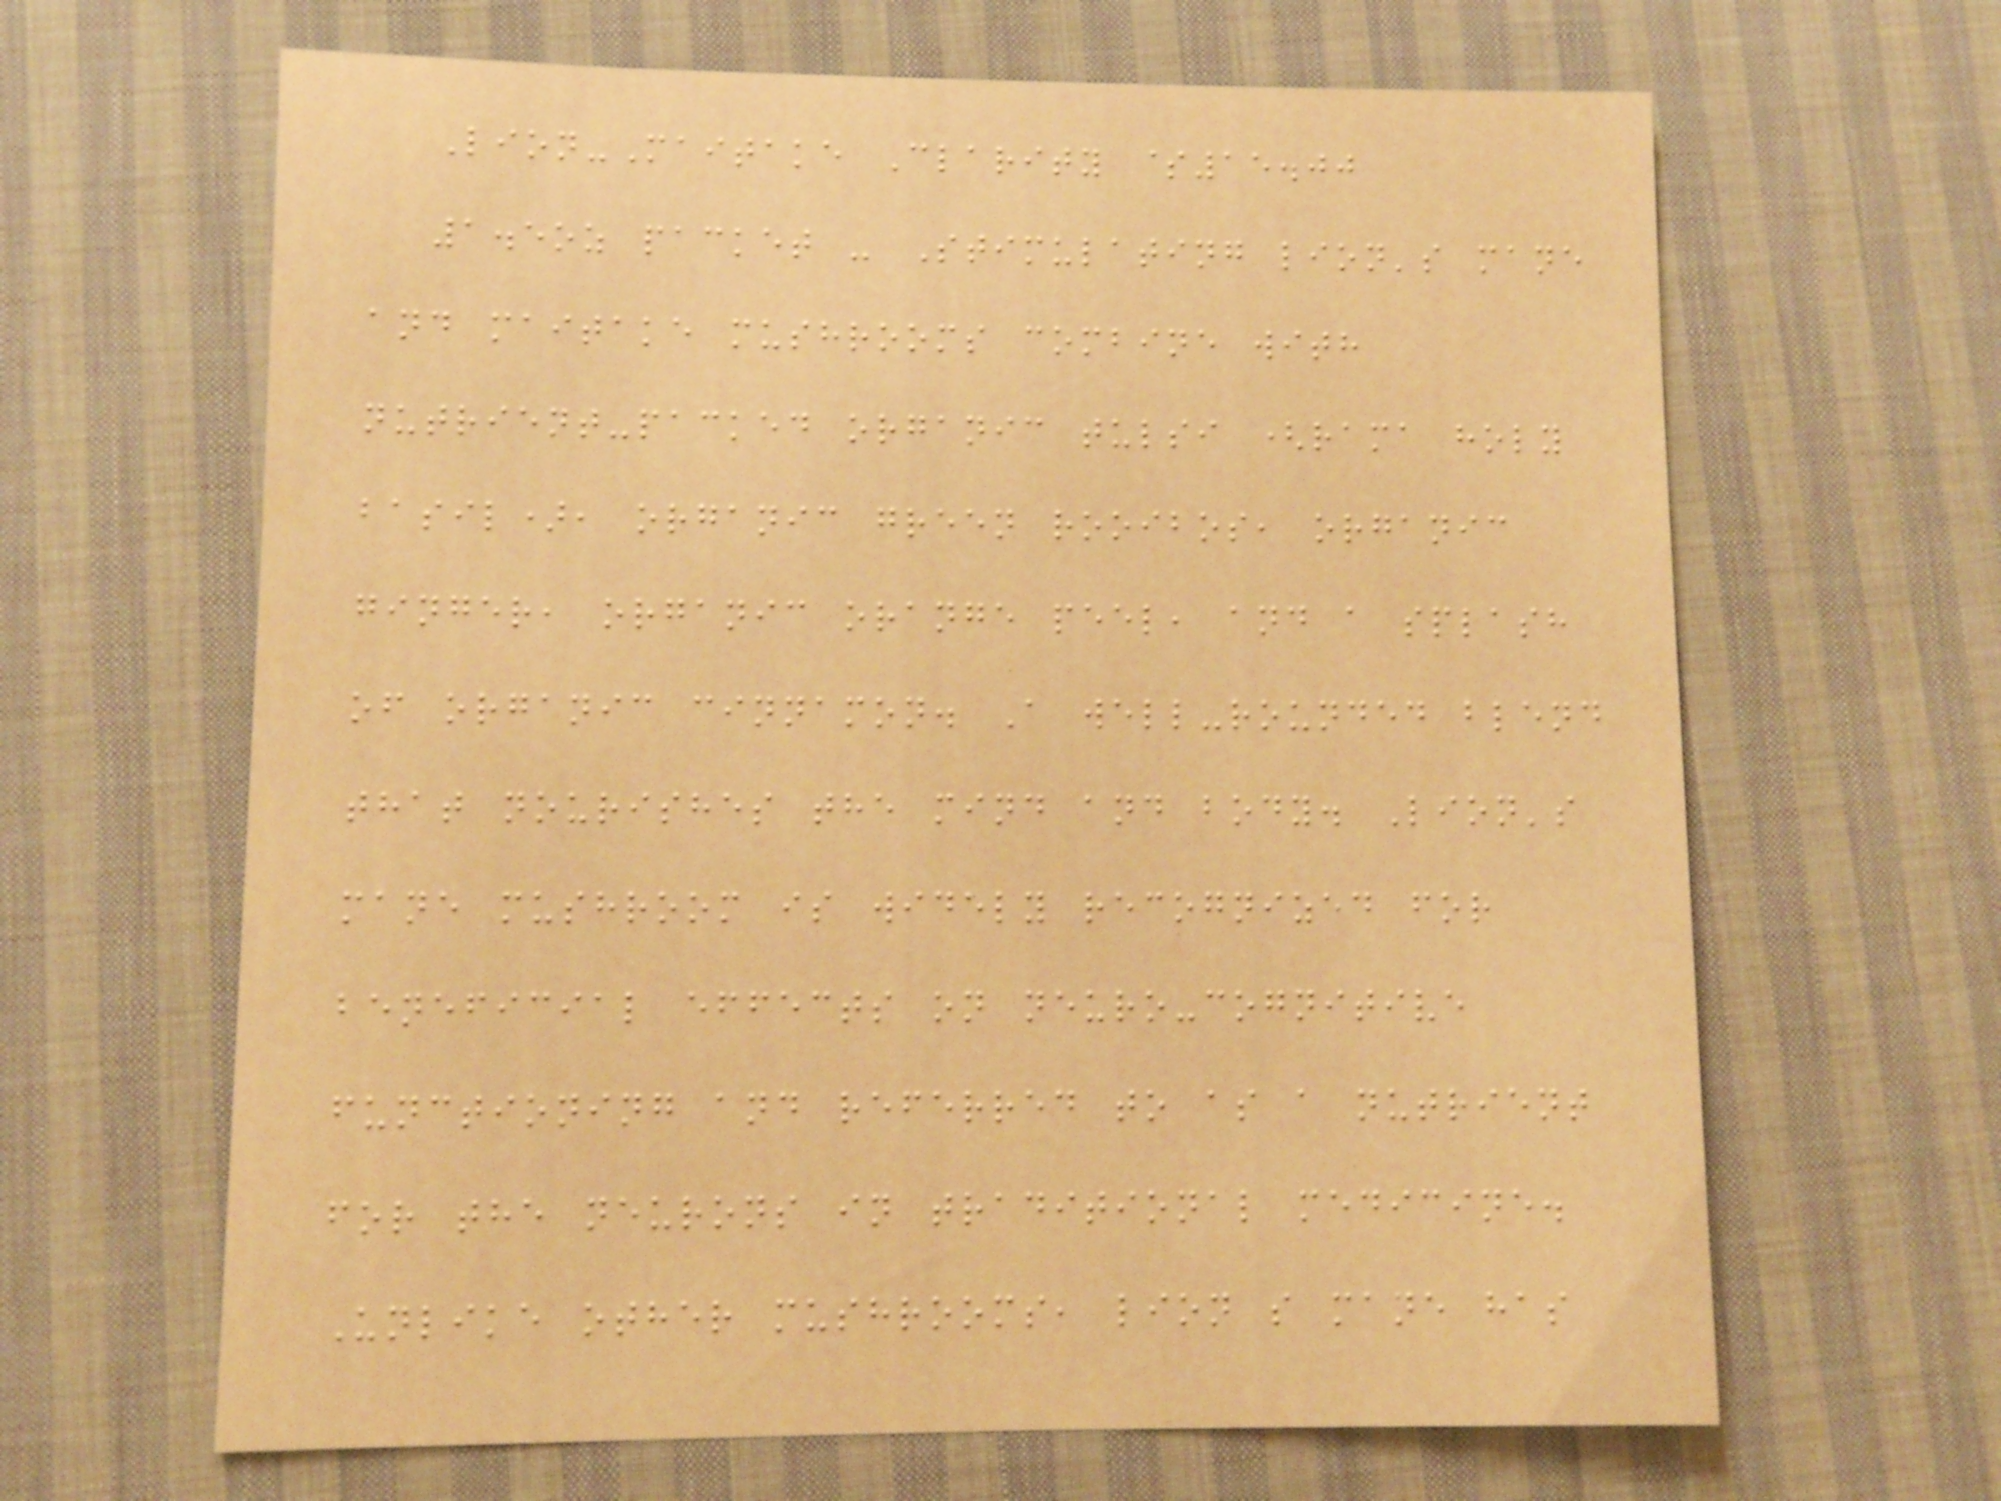Lion-Maitake Clarity $15.00
1.5oz packet - Stimulating lion's mane
and maitake mushrooms combine with
nutrient-packed organic tulsi (rama holy
basil), organic green rooibos, organic
ginger, organic orange peel, and a splash
of organic cinnamon. A well-rounded blend
that nourishes the mind and body. Lion's
mane mushroom is widely recognized for
beneficial effects on neuro-cognitive
functioning and referred to as a nutrient
for the neurons in traditional medicine.
Unlike other mushrooms, lion s mane has
